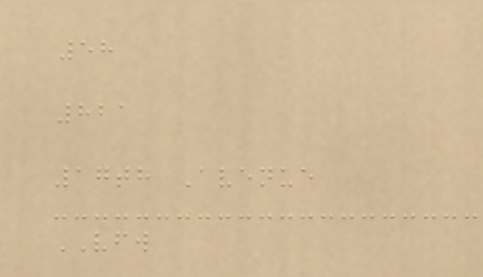58
821
17th Avenue
VFW
